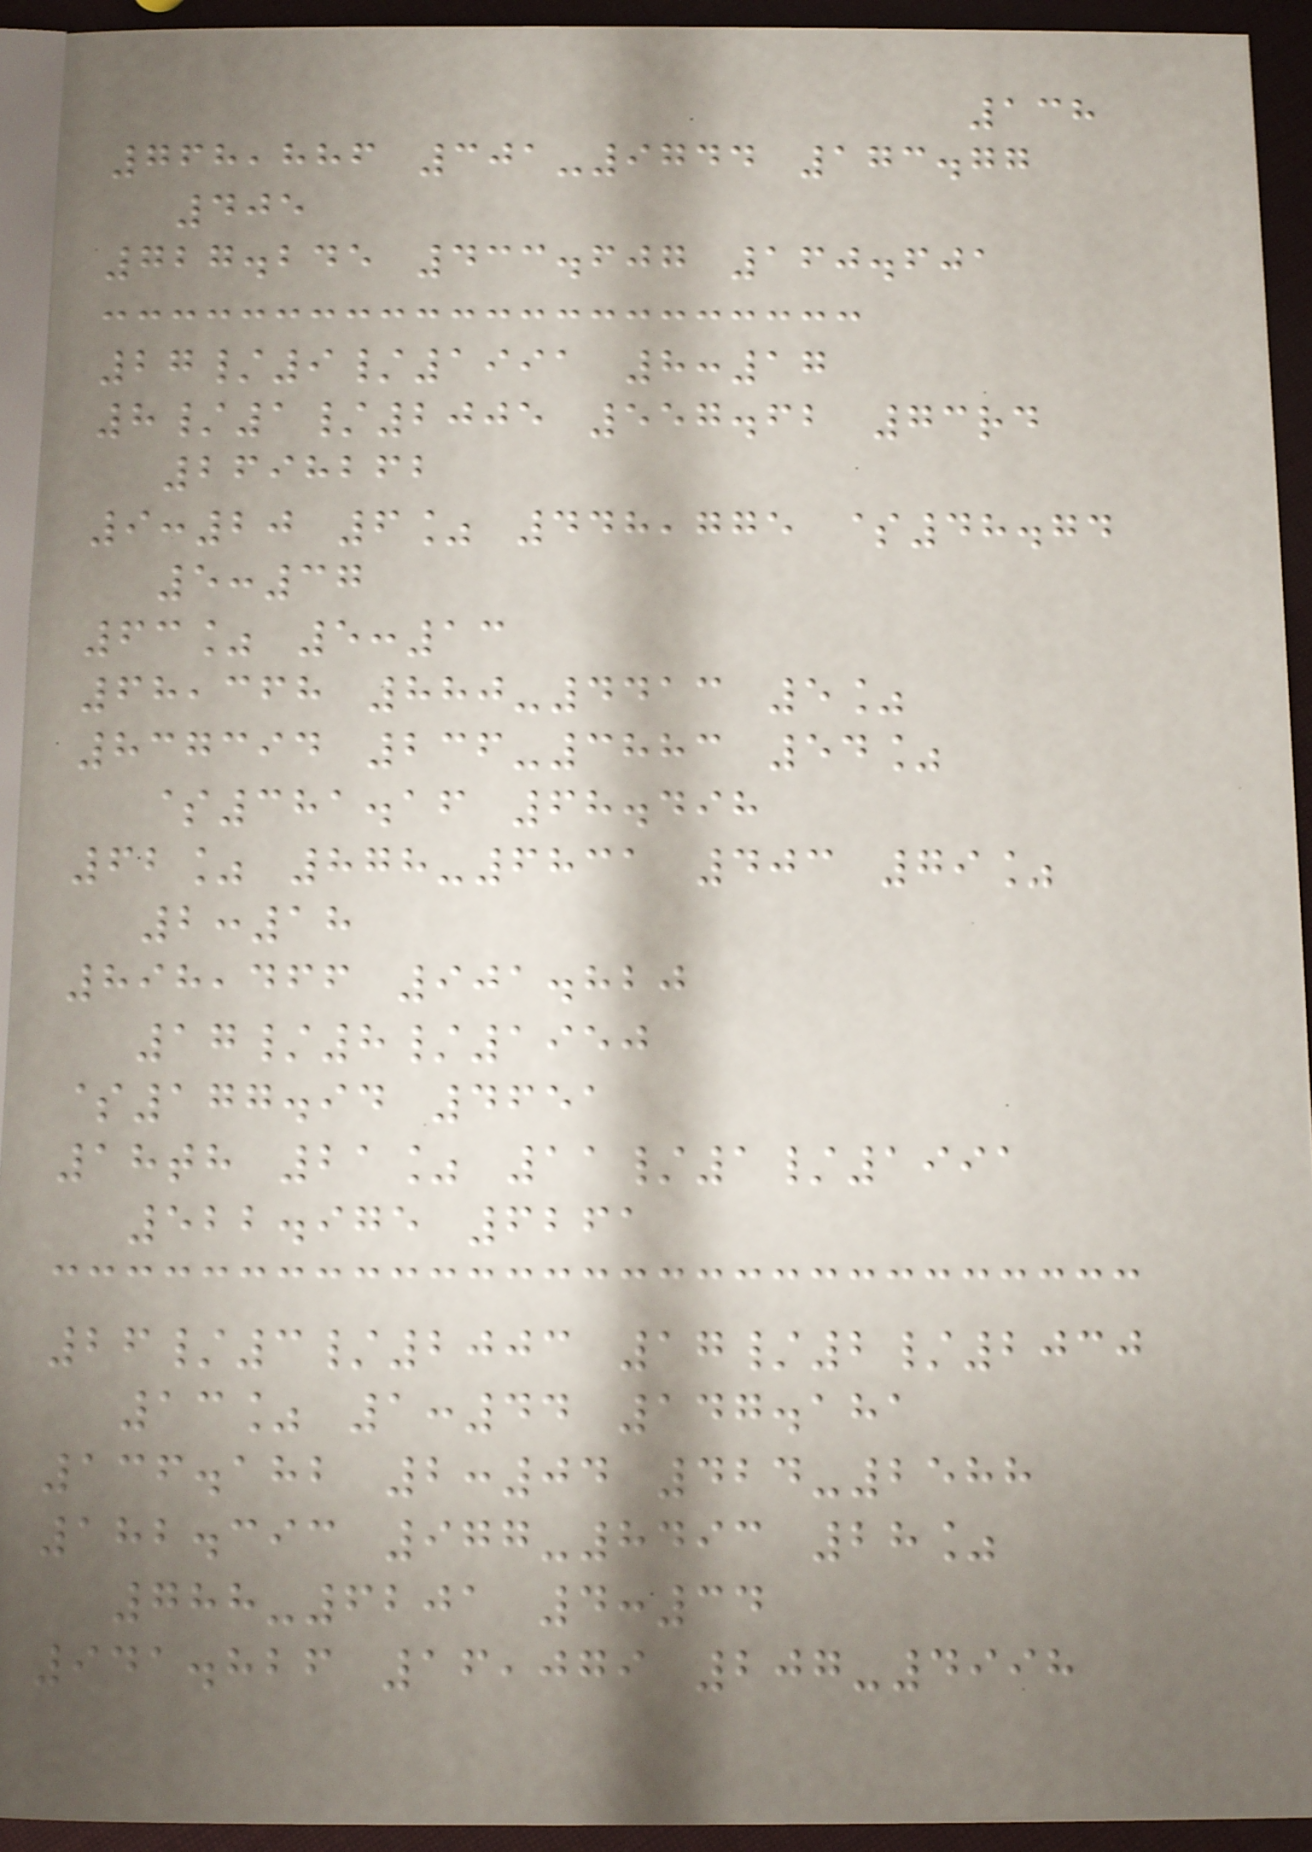138
768,886 301-9744 173.77
405
727.245 433.607 160.601
27/9/1991 8:17
8/1/2005 557.62 73rd
2698262
9:20 6% 448,775 $48.74
5:37
63% 5:13
68,368 880-4413 5%
837394 236-3883 54%
$381.16 68.498
62% 878-6831 403 79%
2:18
898,466 901.820
17/8/1950
$177.94 4651
18th 21% 11/1/1991
522.975 6261
26/3/2003 17/2/2030
13% 1:44 147.181
136.182 2:04 424-2588
182.393 977-8493 28%
788-6201 4:34
941.826 16,079 207-4998
